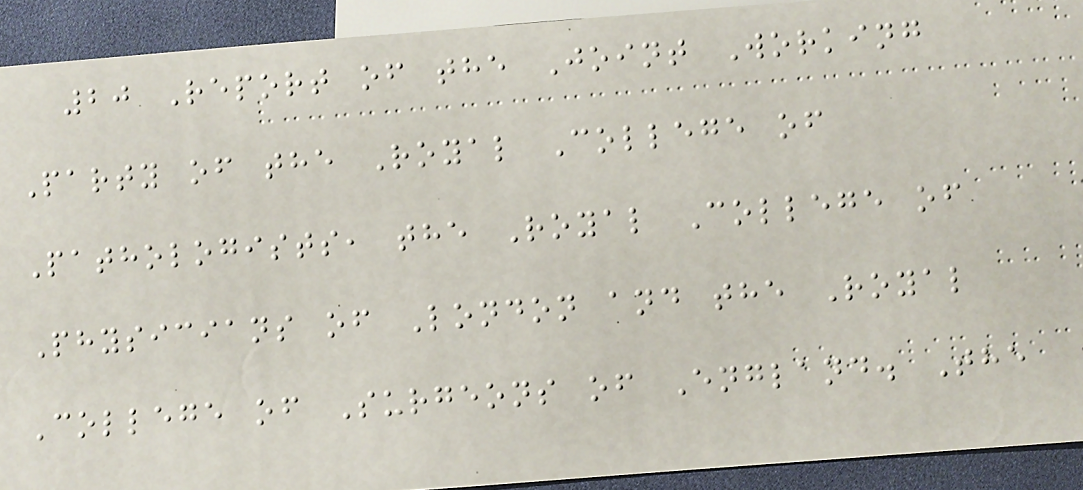20 Report of the Joint Working
Party of the Royal College of
Pathologists, the Royal College of
Physicians of London and the Royal
College of Surgeons of England. The
